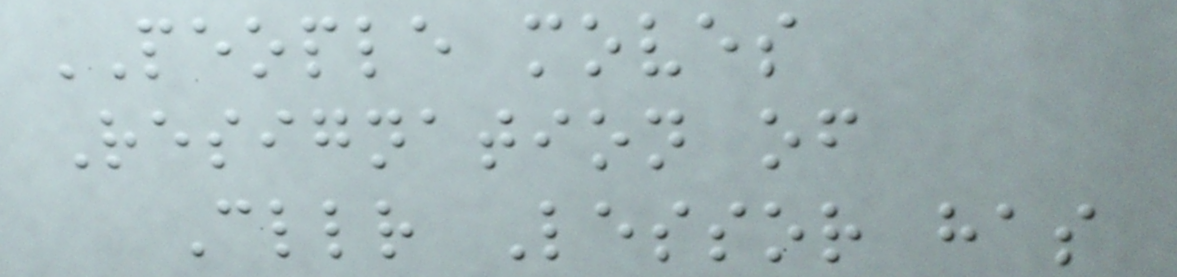PEOPLE moves
Resignation of
Cllr Lessor has
